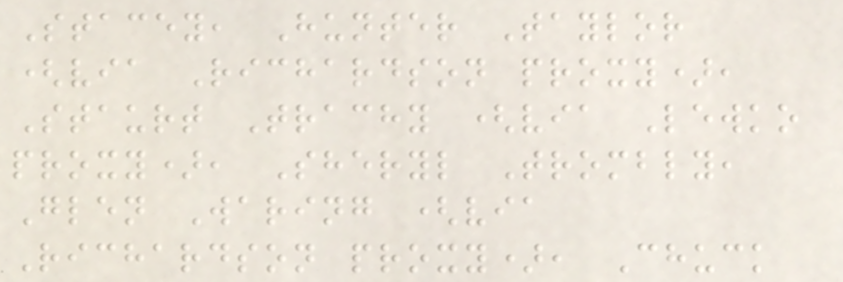Stacey, Hunter Taylor
(via Richardson proxy),
Staurt Trachy (via Lewko
proxy), Sheryl Trombly,
Glen Waring (via
Richardson proxy), Chuck
